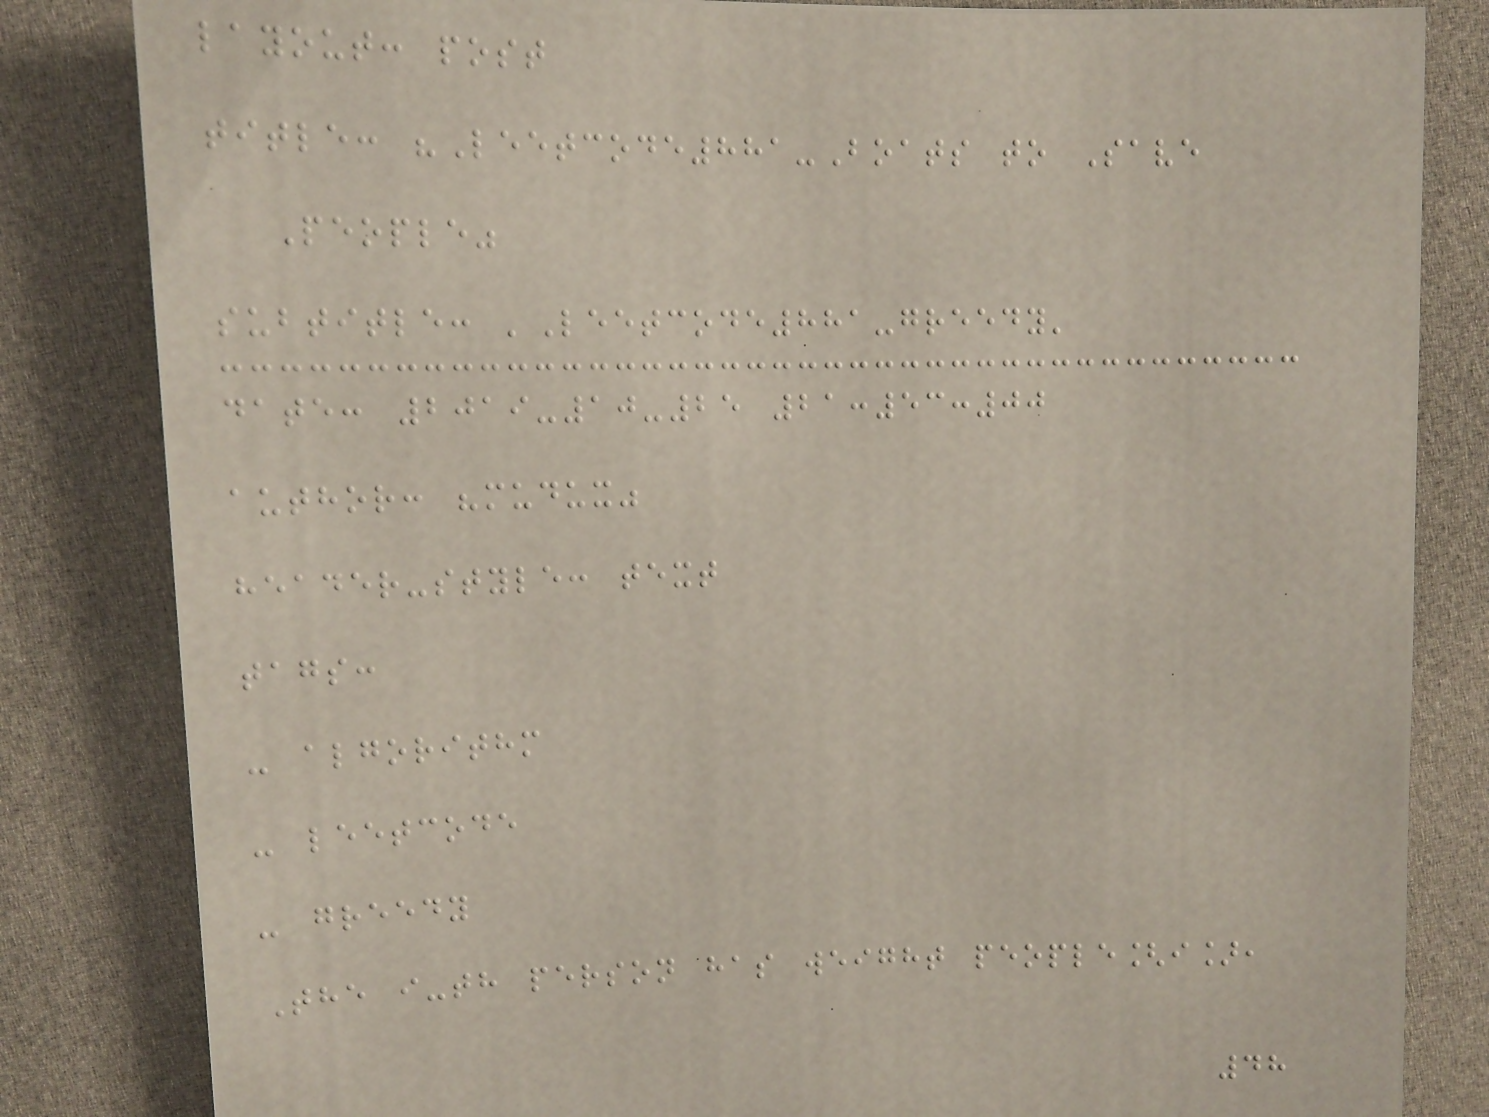layout: post
title: "Leetcode881-Boats to Save
People"
subtitle: 'Leetcode881-greedy'
date: 2019-10-25 21:53:00
author: "mudux"
header-style: text
tags:
- algorithm
- leetcode
- greedy
The i-th person has weight people[i],
48
